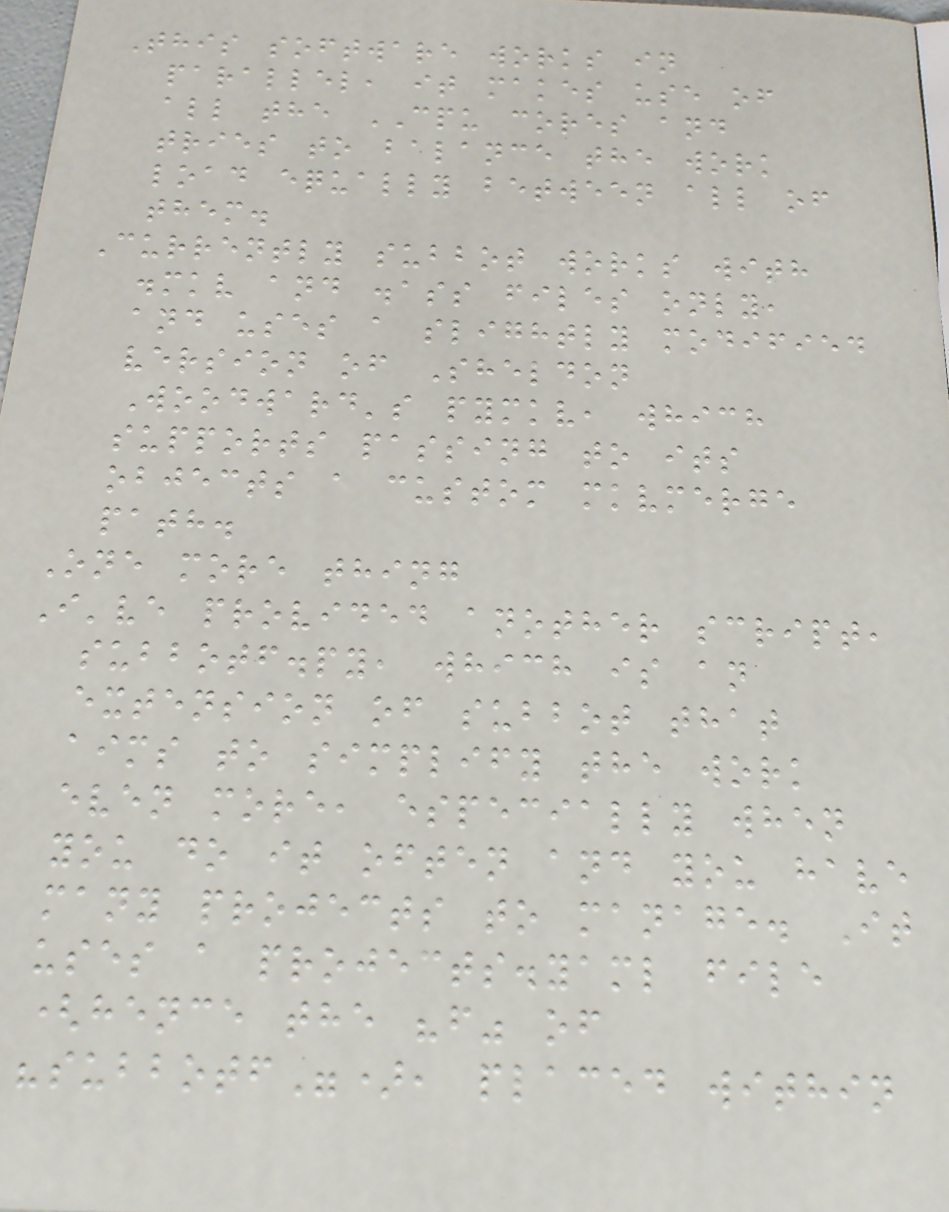This software works in
parallel, it makes use of
all the CPU cores and
tries to balance the work
load equally between all of
them.
Currently subbot works with
.mkv and .ass files only,
and uses a slightly modified
version of Sheldon
Woodward's pymkv, which
supports passing to its
objects a custom mkvmerge
path.
One more thing
I've provided another script,
subbotf.py, which is an
extension of subbot that
aims to simplify the work
even more, especially when
you do it often and you have
many projects to manage. It
uses a projects.yaml file
(hence the "f" of
"subbotf"), placed within
